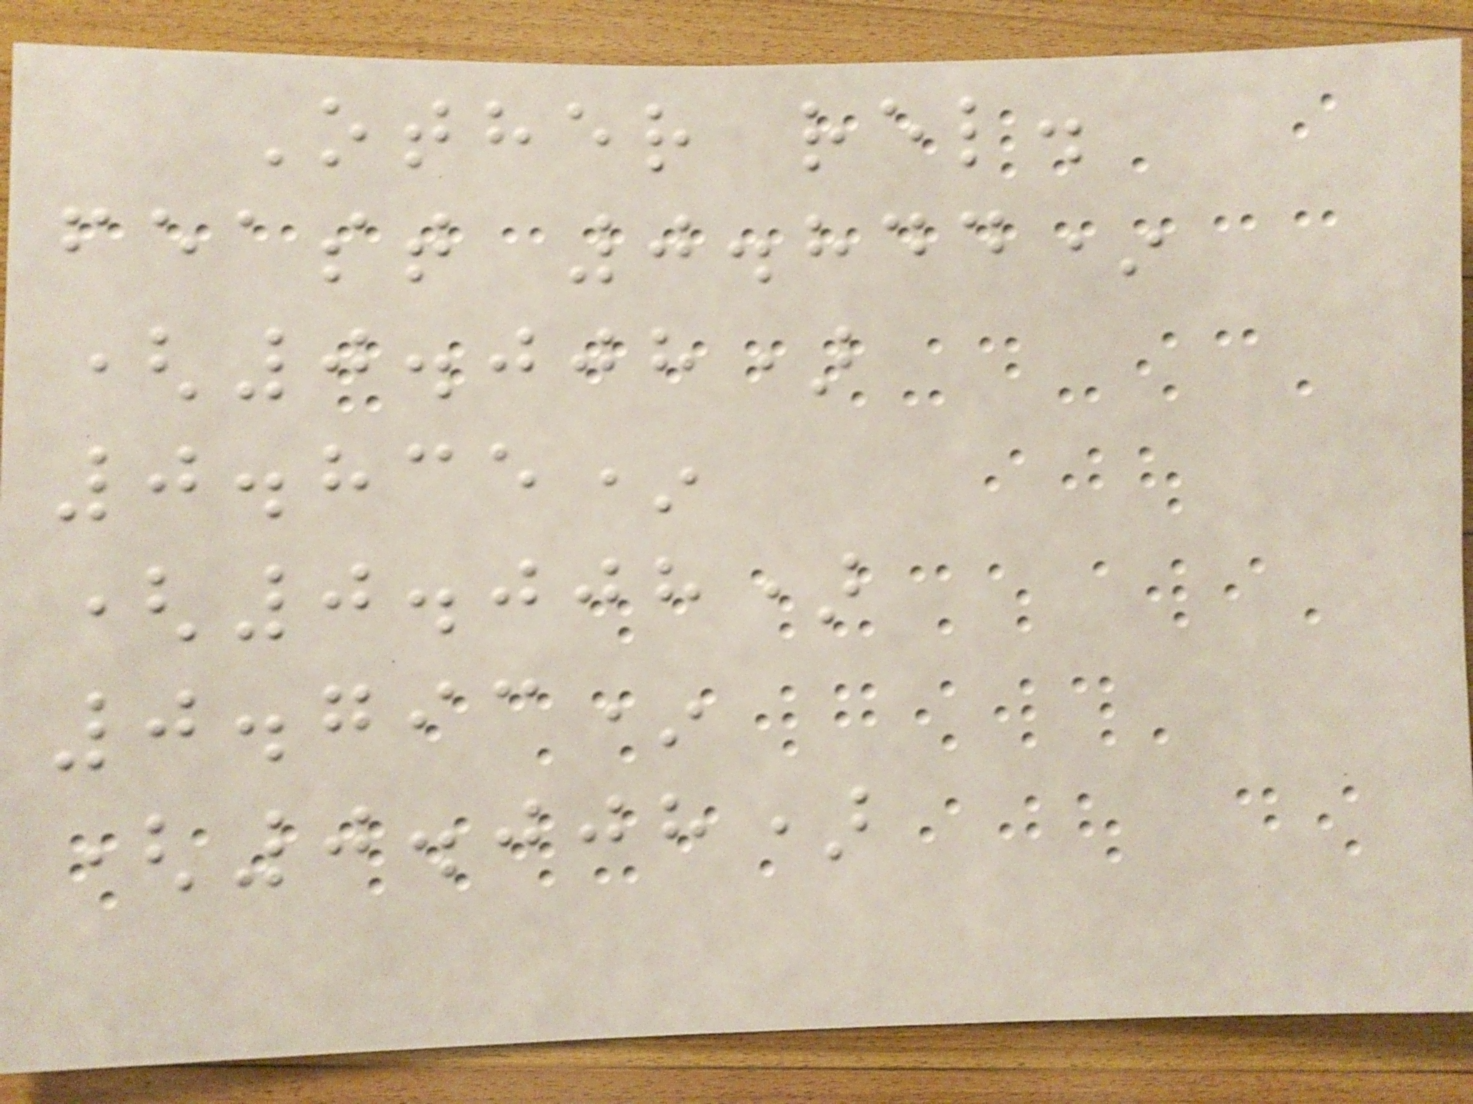Other rel.
feast 0.844*
(0.008)
0.835*
(0.008)
0.793*
(0.008)
